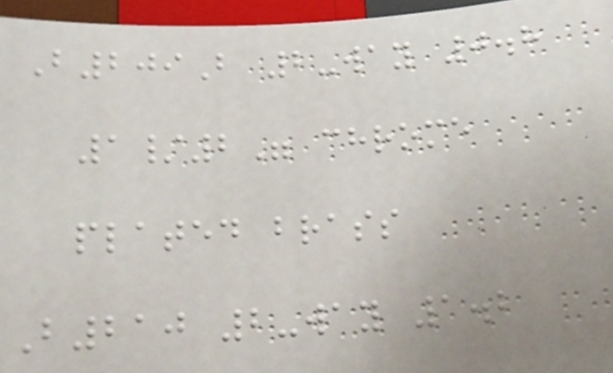B209B 2-way 0.8
1/2" chrome
plated brass
B210 2-way 1.2
